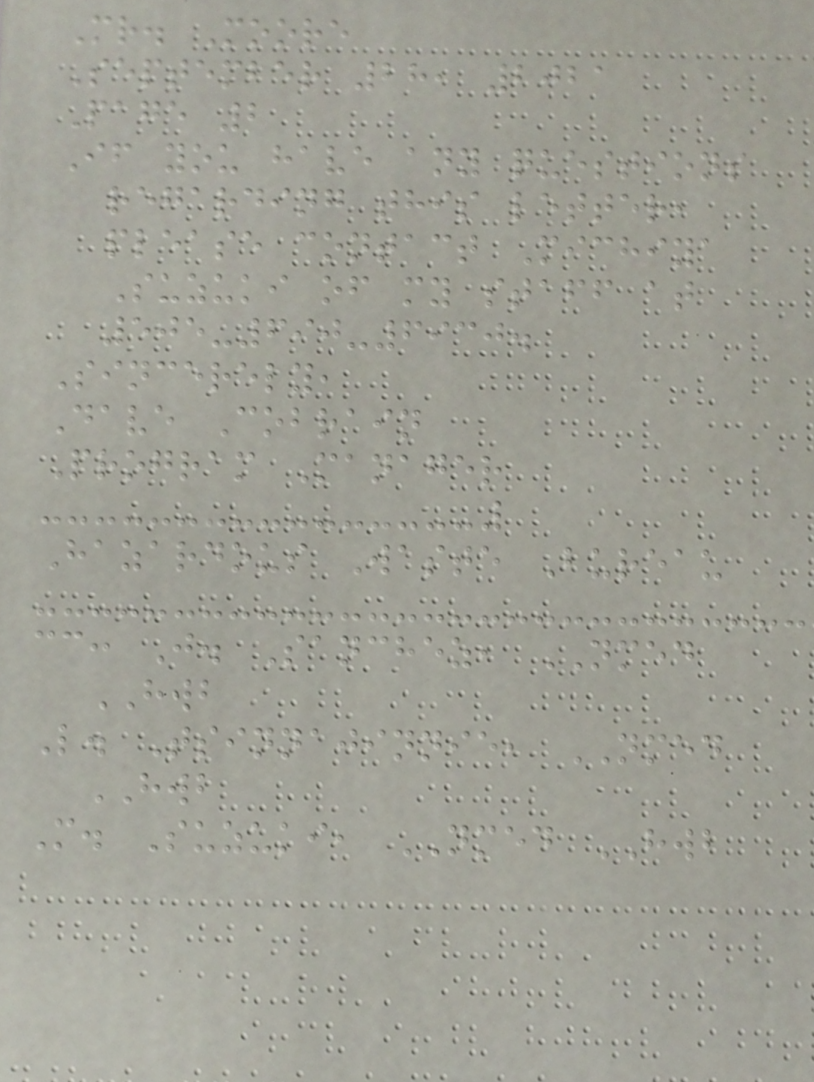Mr. Moore
September 28, 2021
Page 2
If you have any questions
regarding this letter,
please contact Michiya
Suzuki of my staff at
505-690-6930.
Sincerely,
Dave Cobrain
Program Manager
Hazardous Waste Bureau
cc: J. Sanchez, NMED
HWB
L. Tsinnajinnie, NMED
HWB
M. Suzuki, NMED HWB
